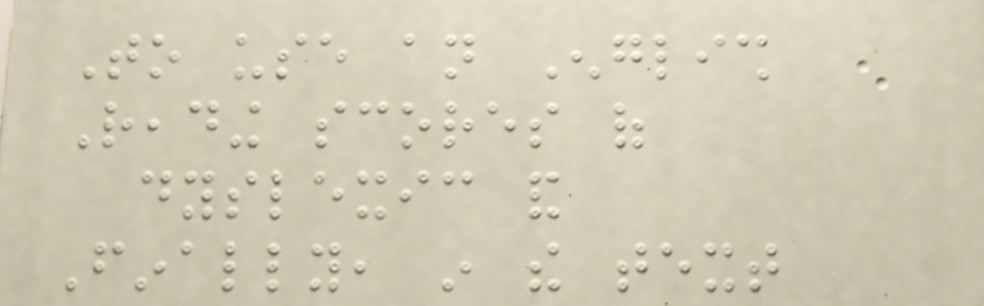To use an English
Reading scores of
dyslexic and
Finally, in the text
